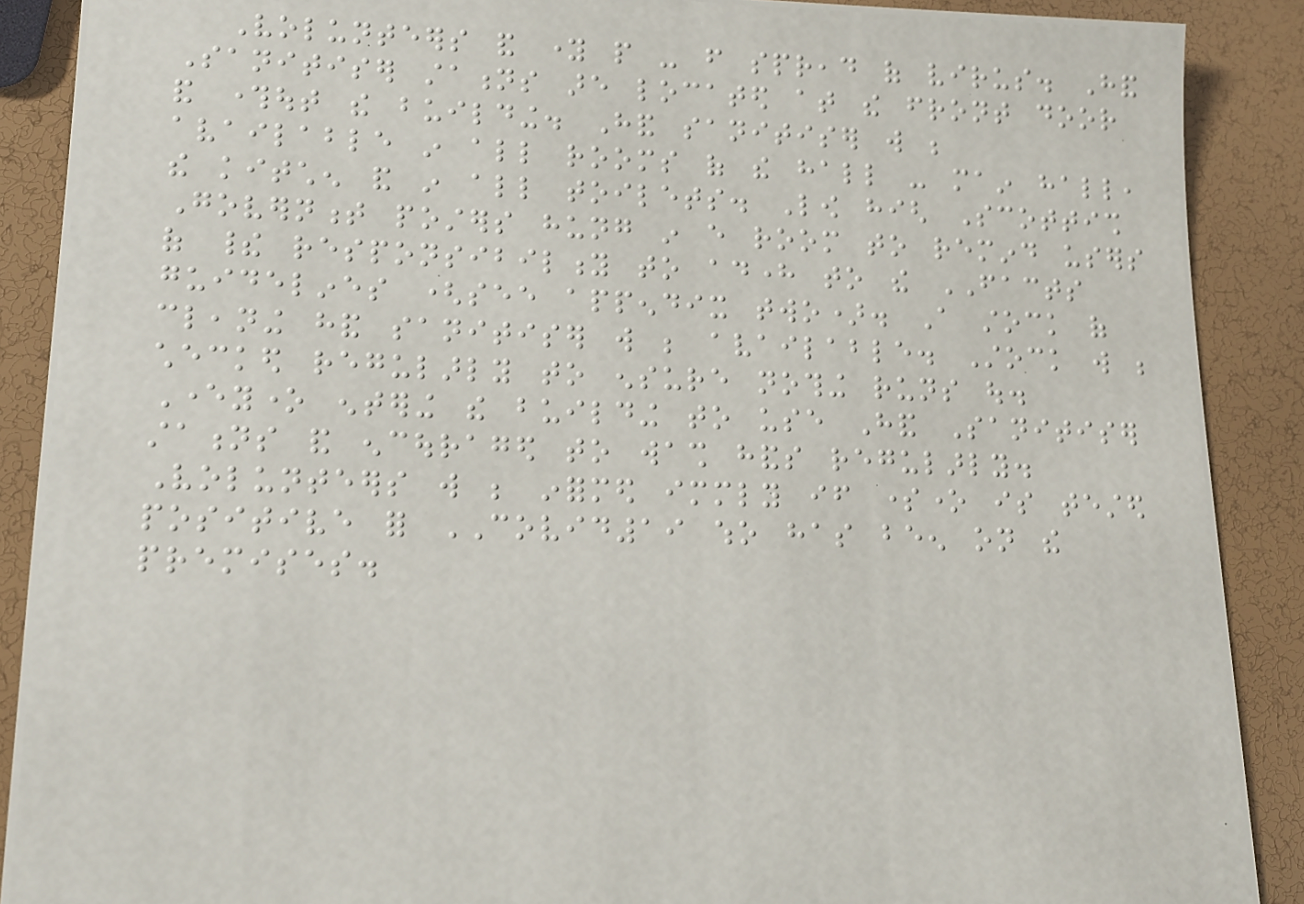Volunteers and young people - from spread of virus. Hand
Sanitiser stations are located at the front door
and throughout the building. Hand sanitiser will be
available in all rooms of the hall - main hall,
the kitchen and in all toilets. Low high Scottish
Government posters hung in every room to remind users
of their responsibility to adhere to the FACTS
guidelines (see appendix two). A stock of
cleaning hand sanitiser will be available. Stock will be
checked regularly to ensure nothing runs out.
Everyone entering the building to use Hand Sanitiser
stations and encouraged to wash hands regularly.
Volunteers will be informed immediately if someone is tested
positive for COVID19 who has been on the
premises.
